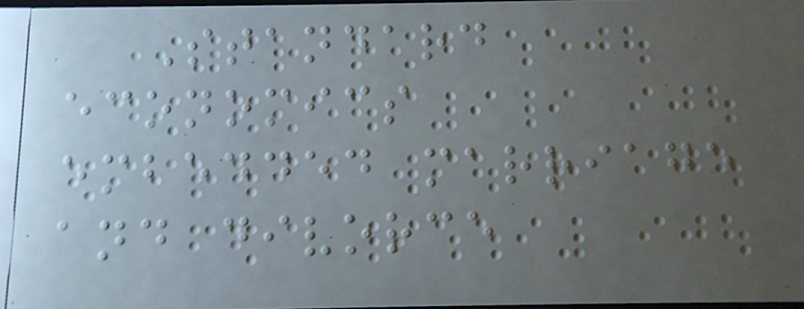Standard
economics
embedded marriage
and divorce
